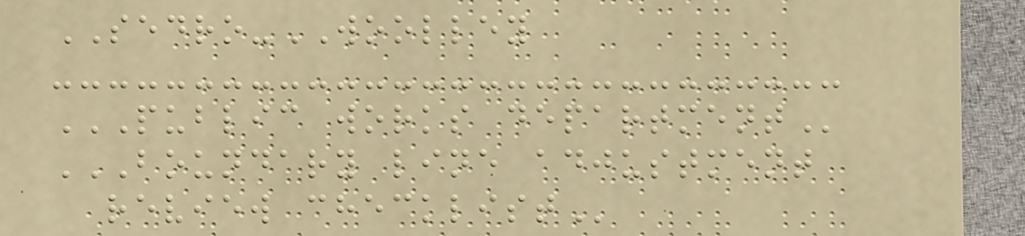SEDRO-WOOLLEY
PUBLIC WORKS DEPARTMENT
BOUNDARY LINE ADJUSTMENT
REVIEW CHECKLIST
